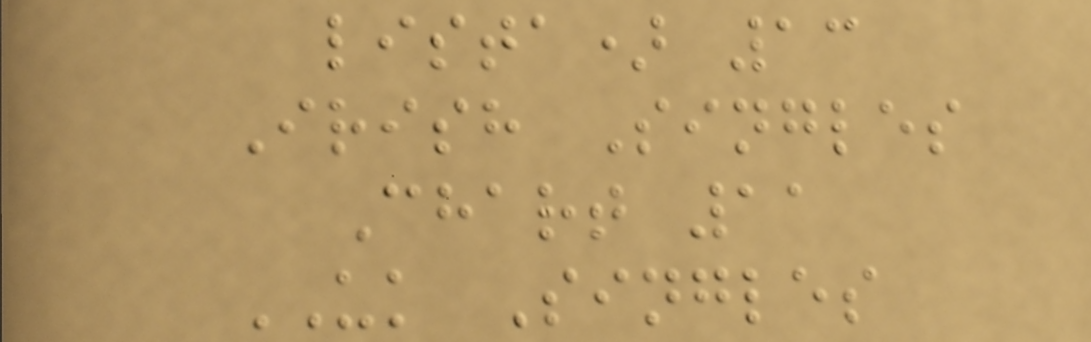lista) 13
Irish Singles
Chart 11
UK Singles
